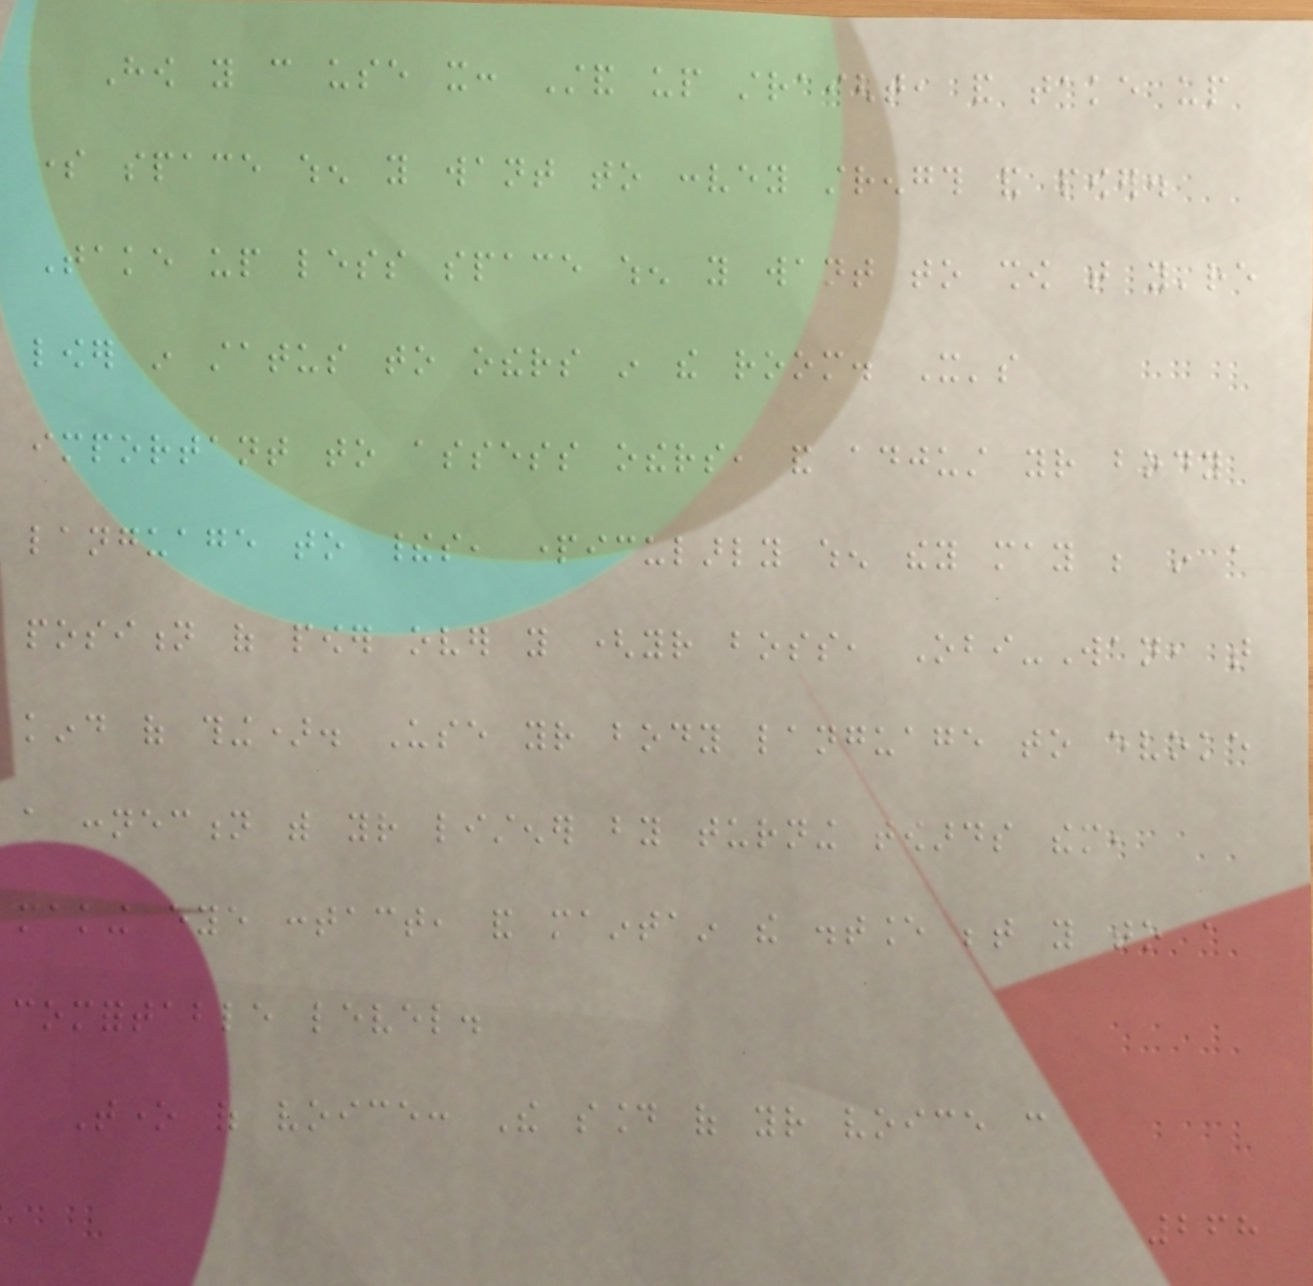How you can use it: Stand up straight, and take up
some space when you want to convey strength and power.
Take up less space when you want to show that you're
lower in status to others in the room. It's
important to assess others, and adjust your body
language to theirs, particularly when they may be in a
position of power over you (your boss, Obi-Wan, that
kind of thing). Use your body language to evoke
a connection with your listener by turning towards them,
making eye contact, and maintain the distance between you to a
comfortable level.
Tone of voice: The sound of your voice can
268
